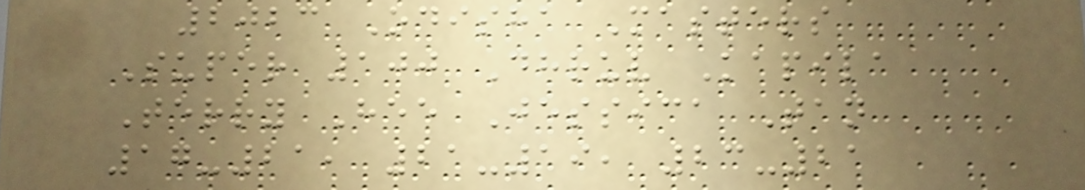2023 Odisha Masters
Super 100 Dhruv Kapila
Terry Hee Jessica Tan
17-21, 21-19, 23-21
